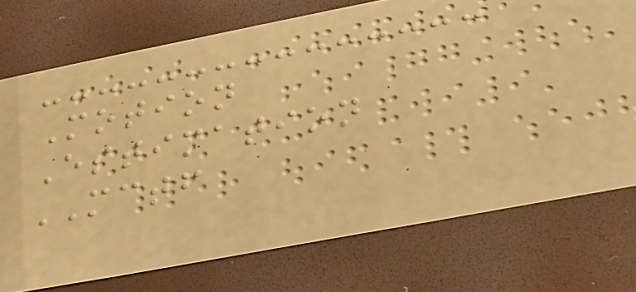Motion
Estimation
MCTF
